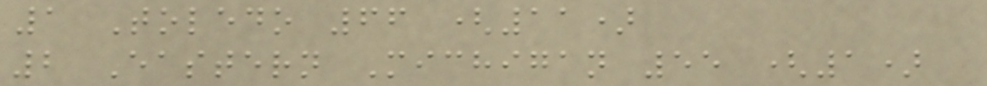1 Toledo 66 (11)
2 Eastern Michigan 55 (1)
